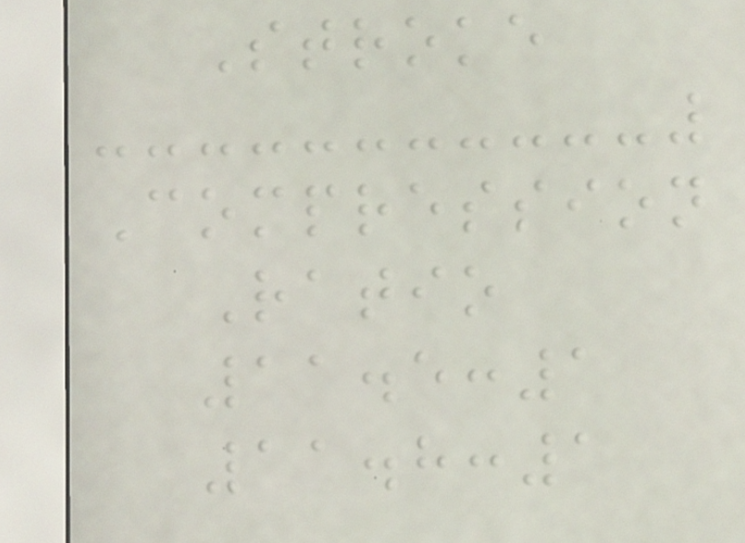Stroke
Compression
Ratio
11.5:1
11.8:1
